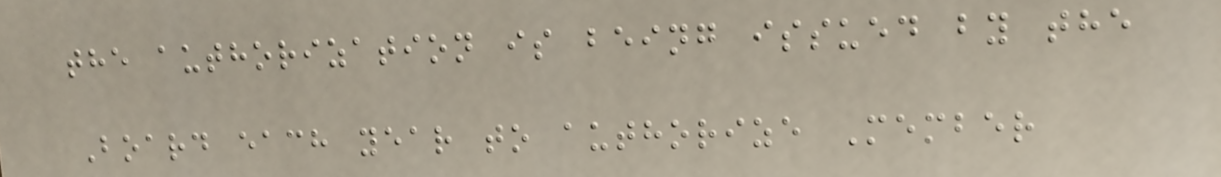the authorization is being issued by the
Board each year to authorize Member
